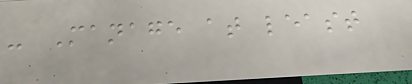- Manage at least
